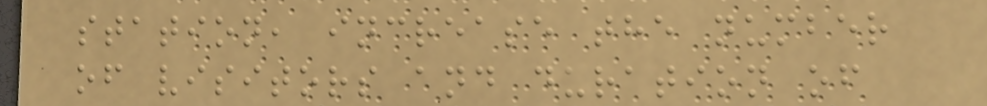station, increase the number
of visitors and duration of
